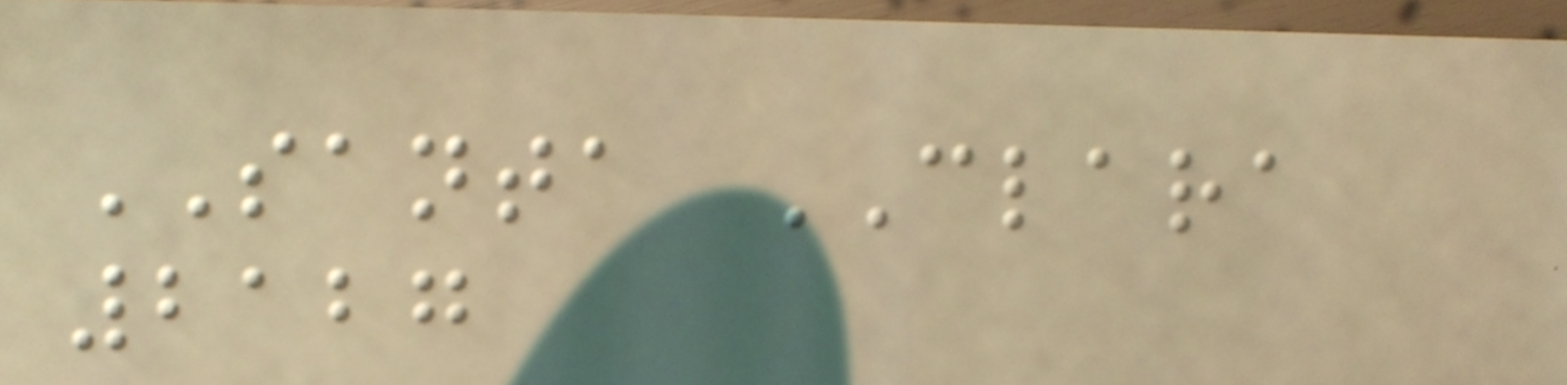SANTA CLARA
2127
